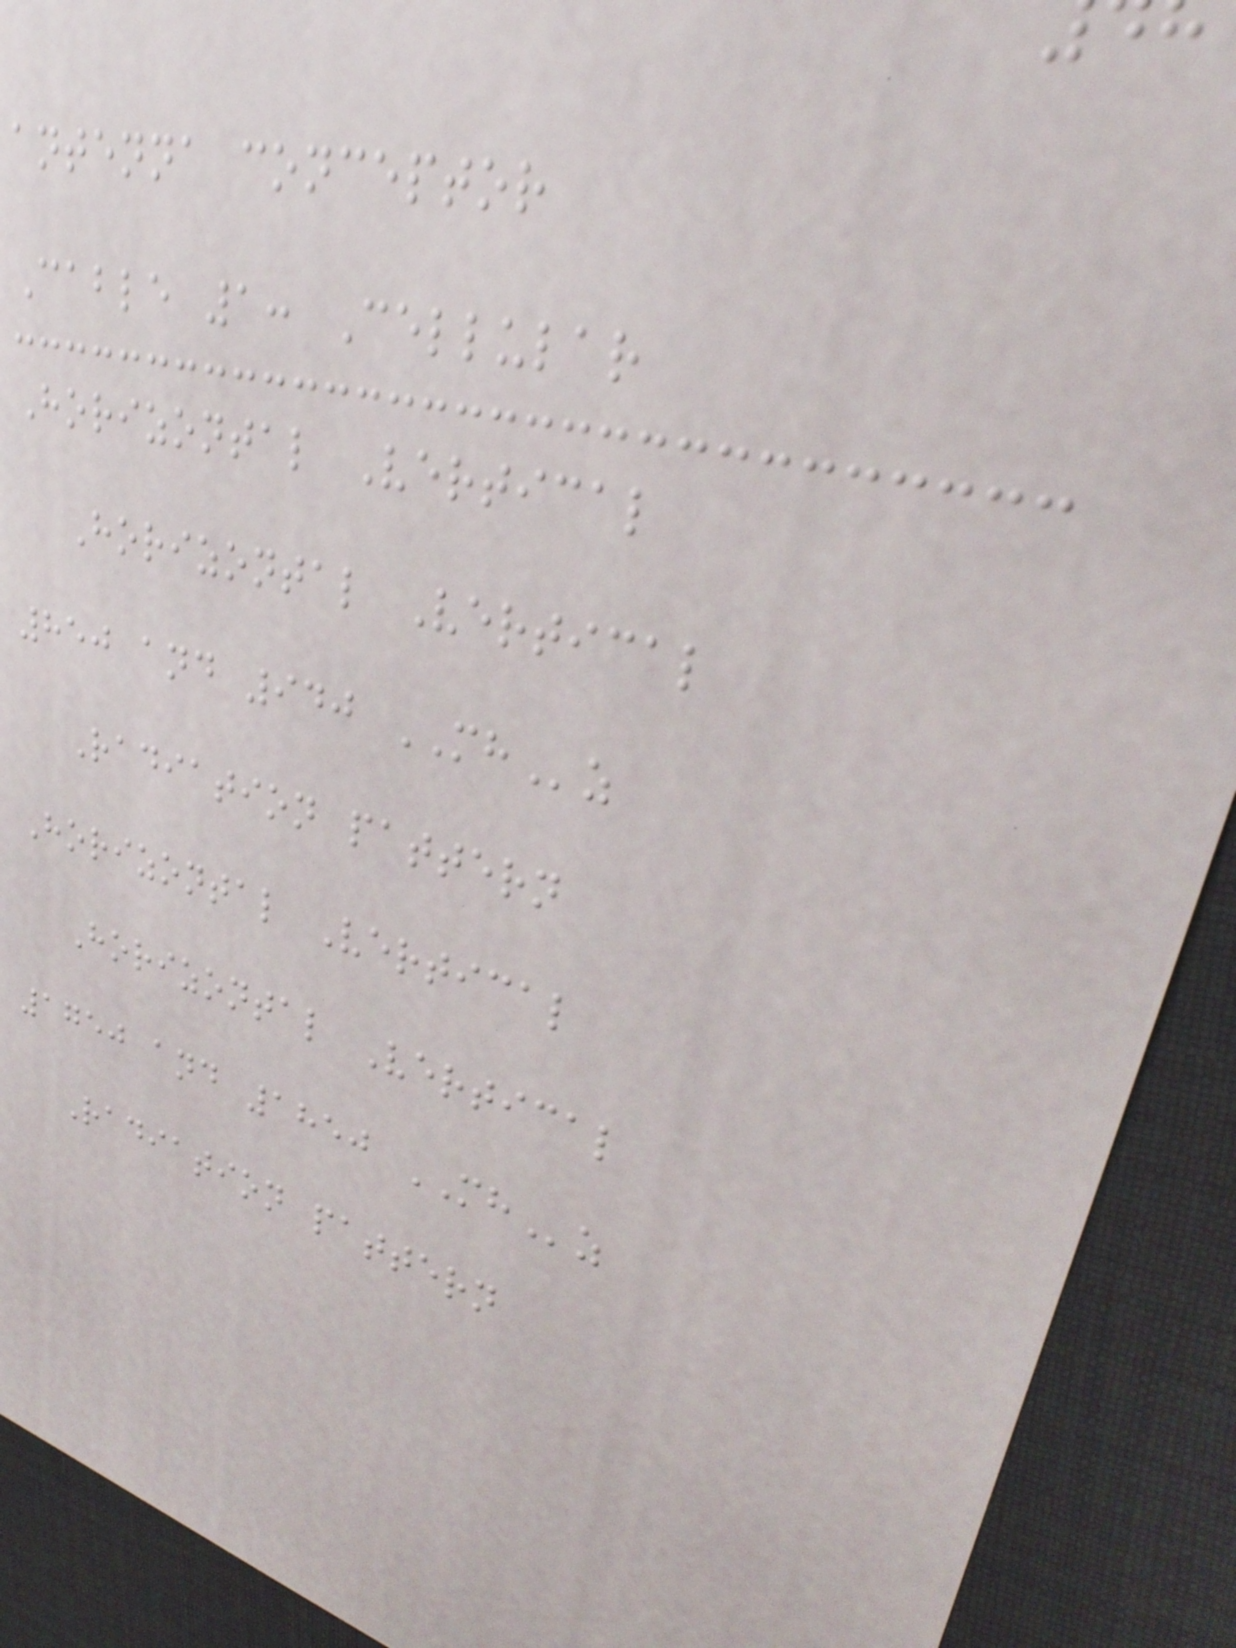antenna conceptor
Cable 1: Cellular
Horizontal Vertical
Horizontal Vertical
850 and 940 MHz
Radiation pattern
Horizontal Vertical
Horizontal Vertical
1750 and 1850 MHz
Radiation pattern
